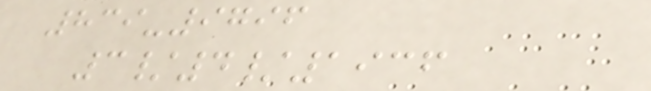839-9796
3/4/1936
